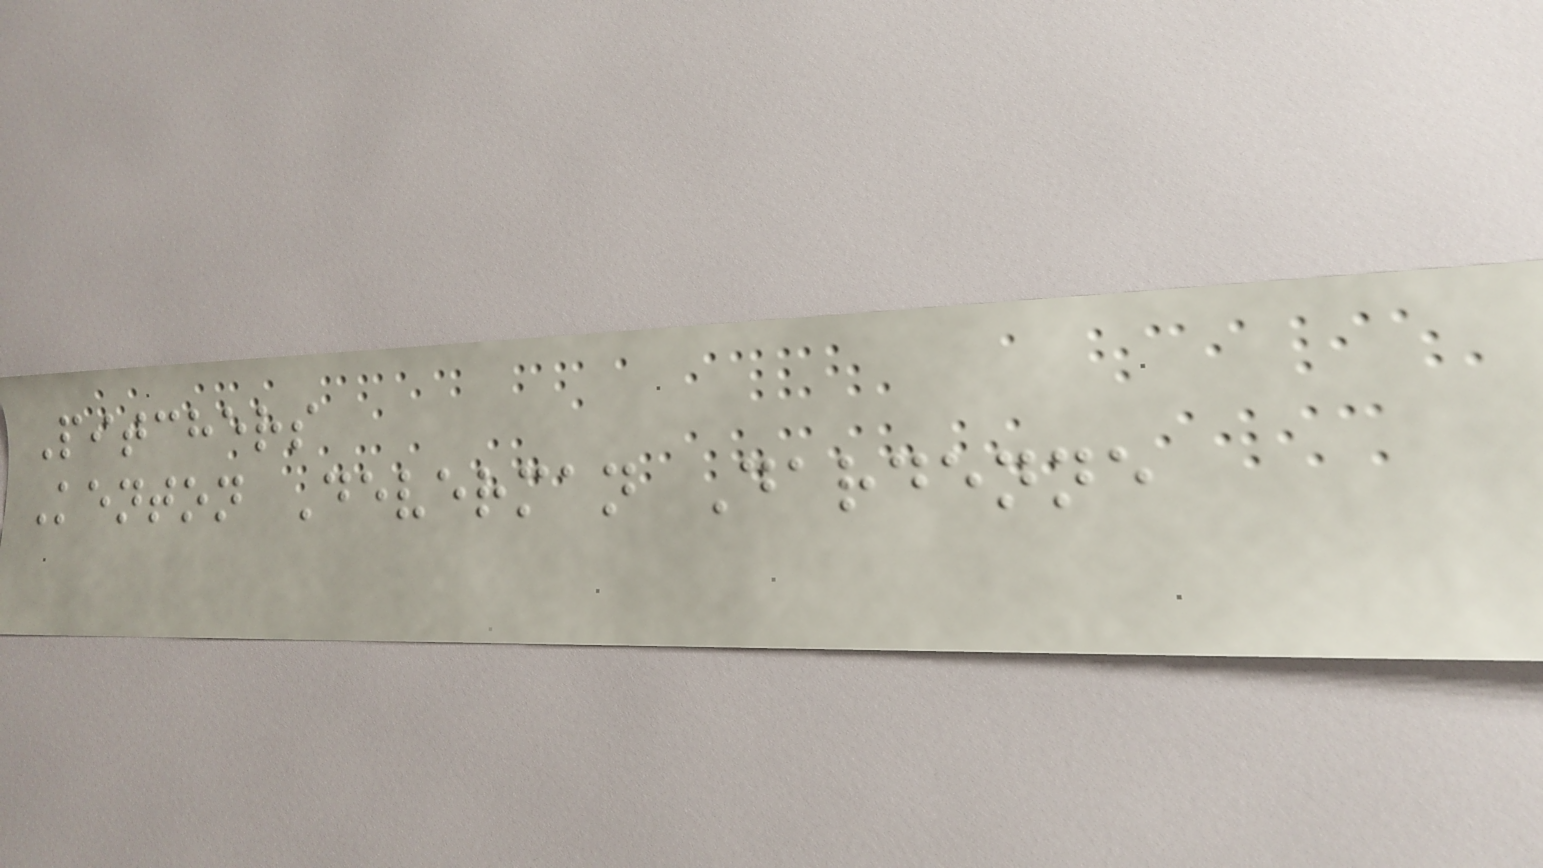Pitchers
Kenton Deverman Dardenne
